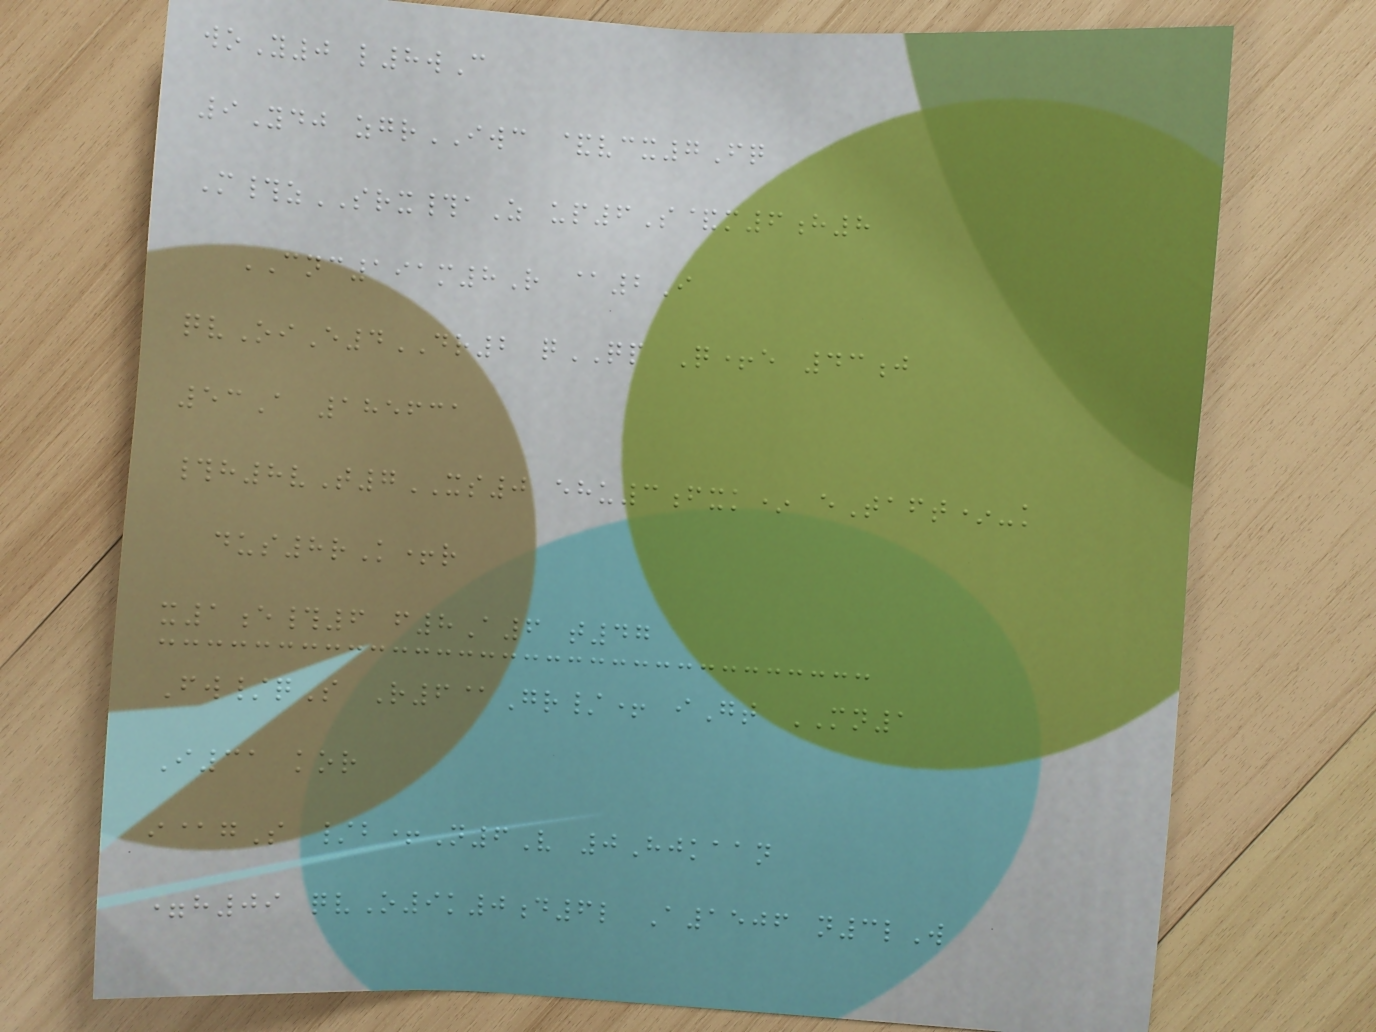woY0 l8wC
9Ydj zgrIWC &vcx7Fq
M#zSRX#aZ up6S&m6h8
CNC191m8R @2I
qvOiE4DR2 qQP Q+e 43j
53A 185631
#h8vT7XS0 ehu3fxk* eTaft*-k
dus8rK+r
x1e#6 f8A6 t47
Fw/qS R6@Gr/+ iGt MN1
I31 kor
i@gS /b+N6V 0Hjkaan
=h09 qvO9k0d6l A1506 n3lW
